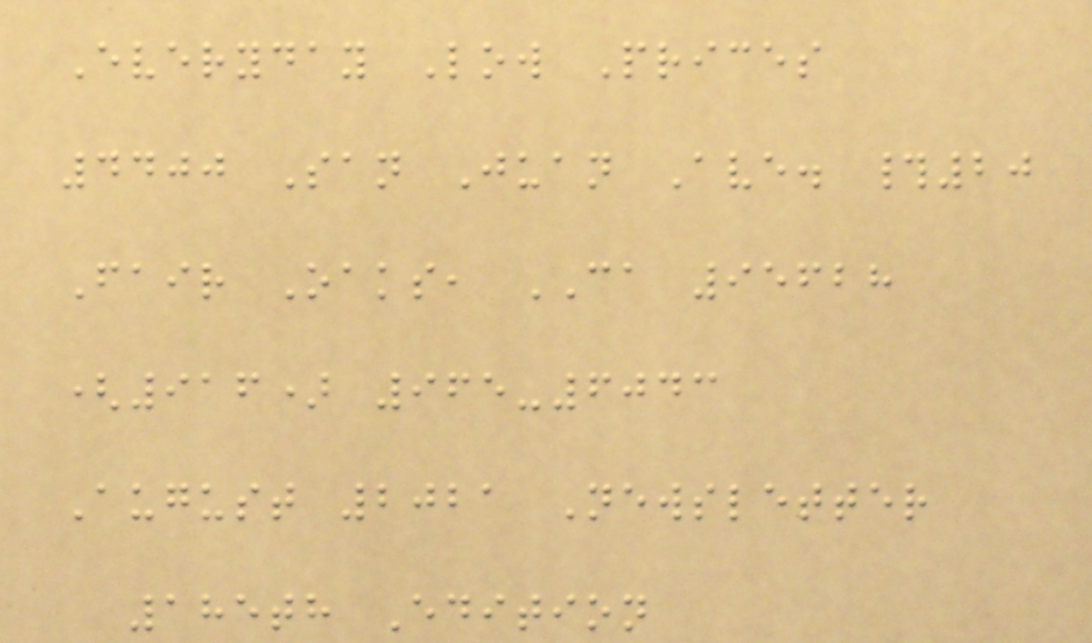Everyday Low Prices
4400 San Juan Ave. #20
Fair Oaks, CA 95628
(916) 965-6043
August 2021 Newsletter
185th Edition
